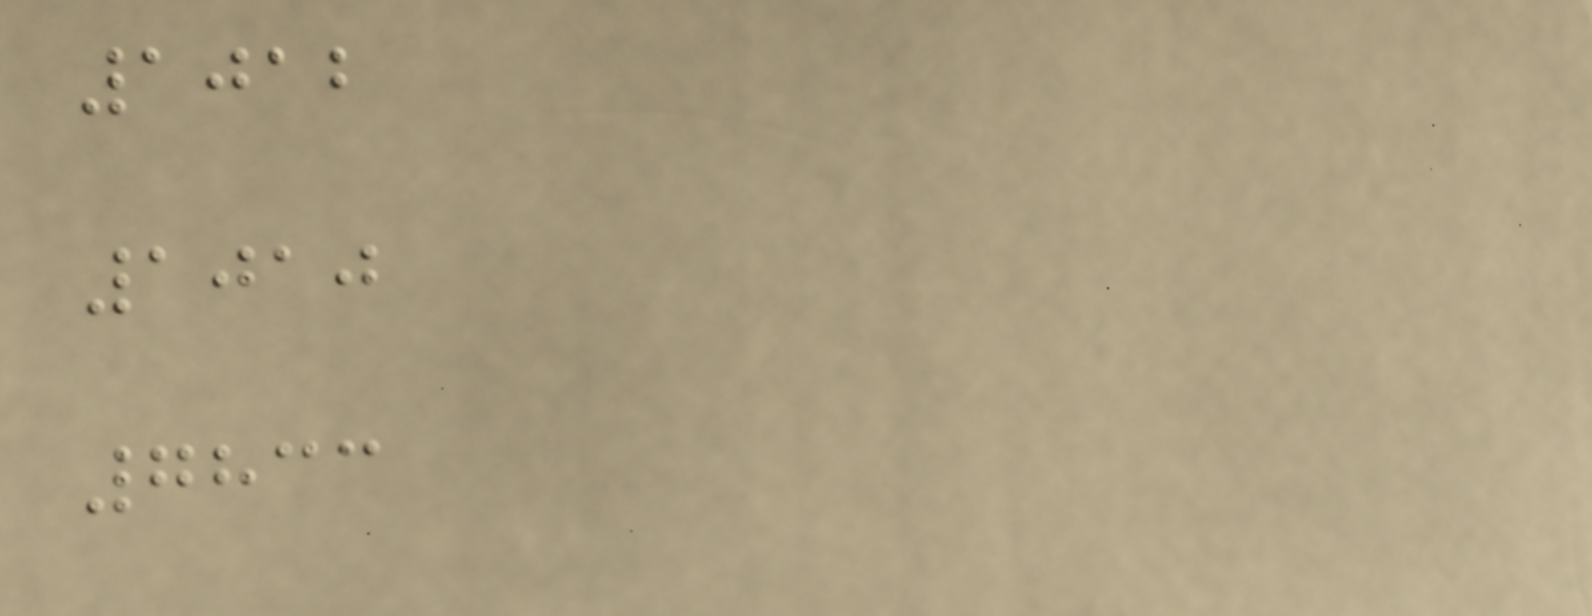1012
1010
7833
